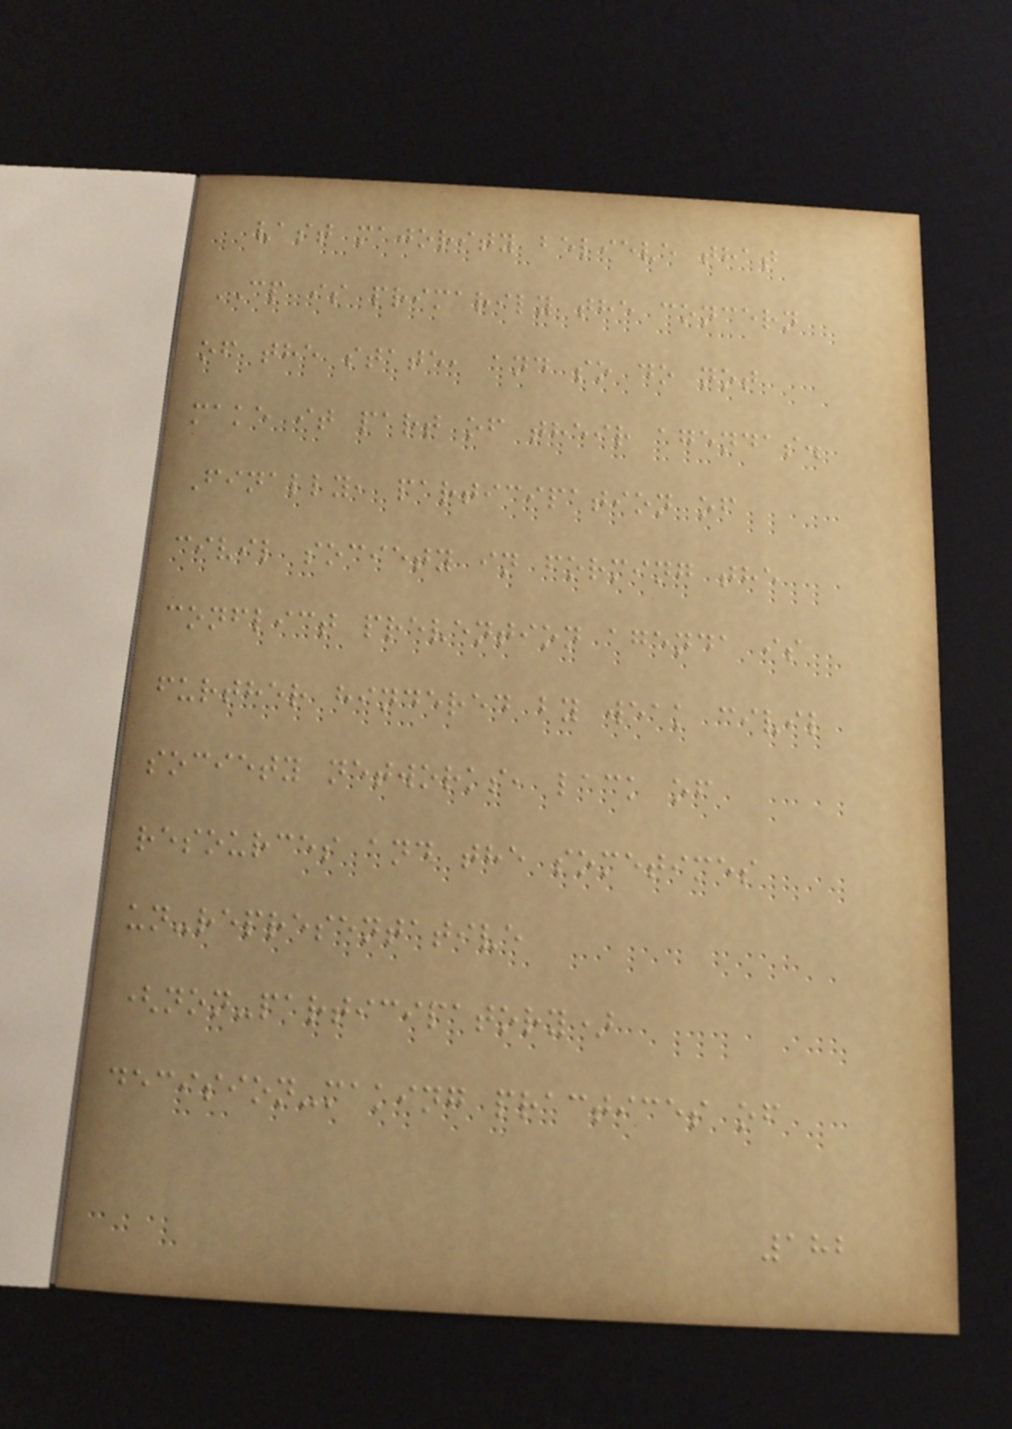vast majority believe that
CP is primarily the concern
of the state, and so do not
make it part of their agendas.
Finally, participation of
civil society in forming the
conflict prevention agenda is
further hindered by weak civil
society networks, lack of
resources and the sometimes
un-representative
(non-participatory)
decision-making practices of
182
